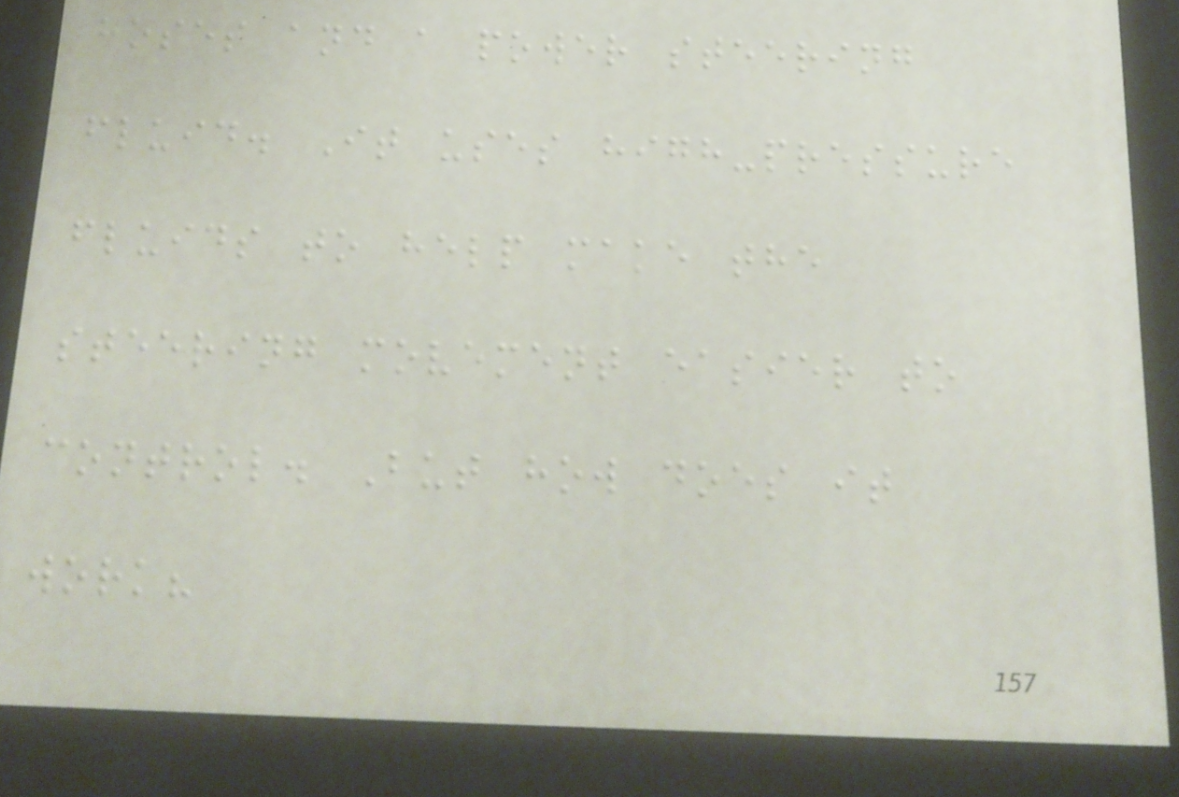hoses and a power steering
fluid. It uses high-pressure
fluids to help make the
steering movement easier to
control. But how does it
work?
